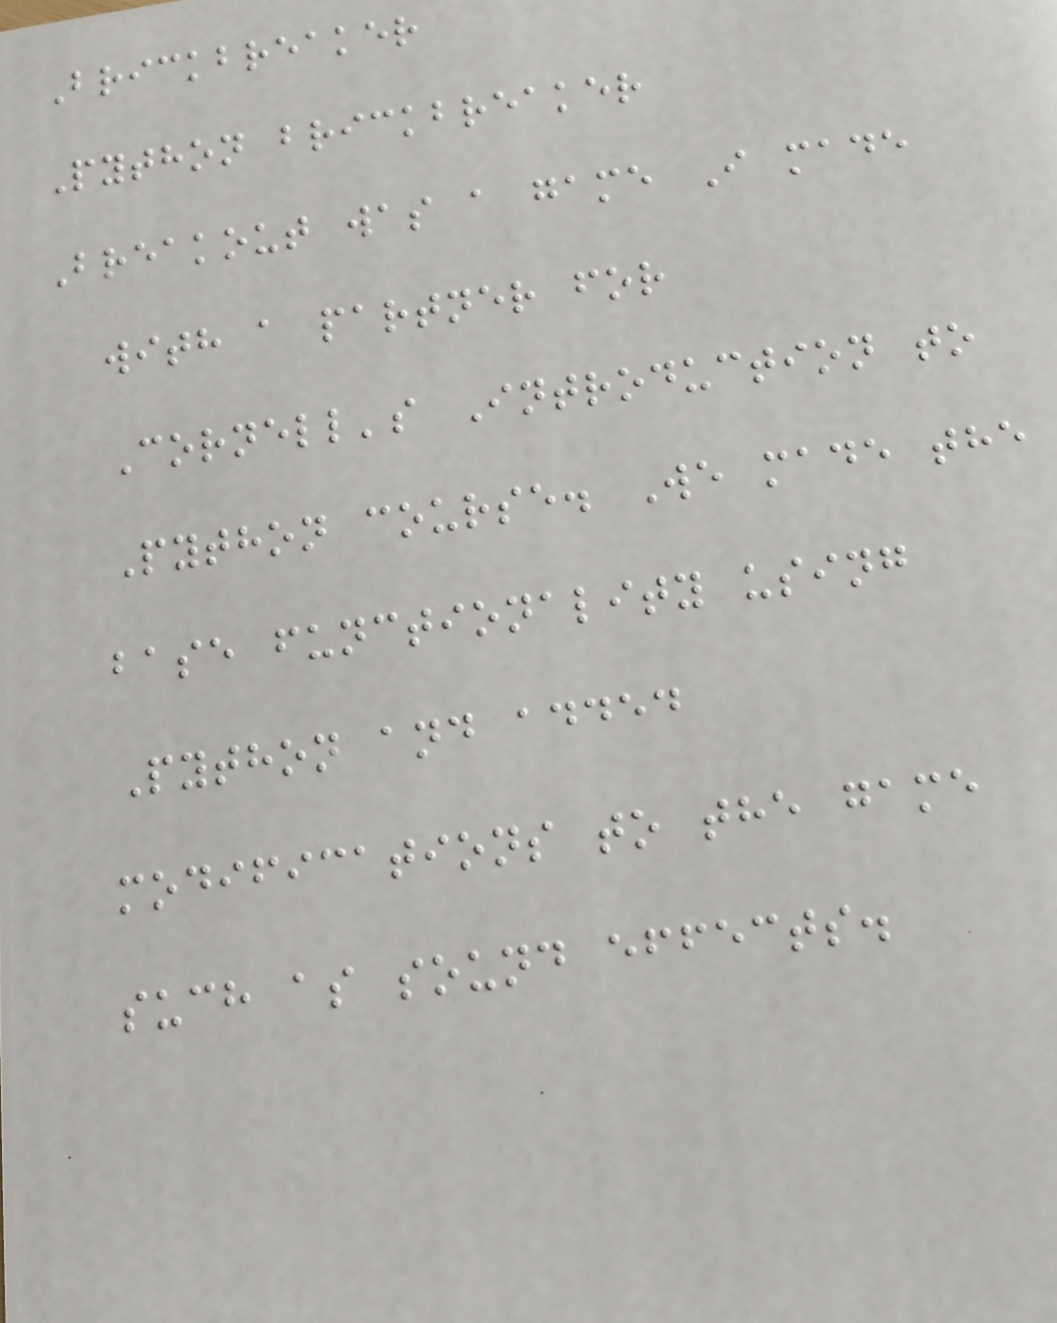Brickbreaker
Python brickbreaker
Breakout was a game I made
with a partner for
Cornell's Introduction to
Python course. We made the
base functionality using
Python and added
modifications to the game
such as sound effects.
